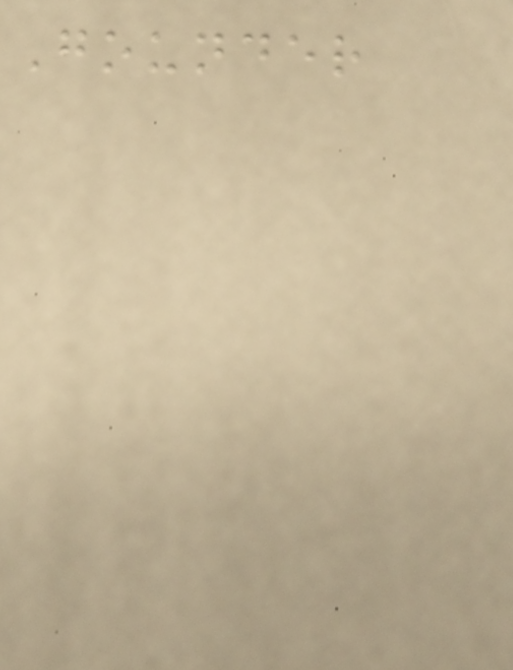Gounder
